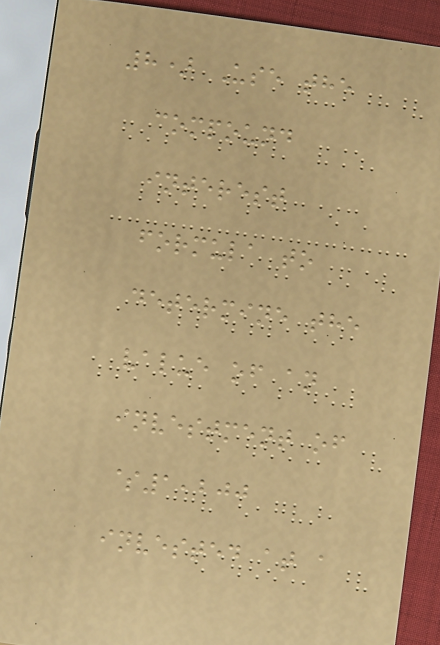8) Use the
compound
interest
formula to
determine the
value of an
investment of
$1,200
invested at a
